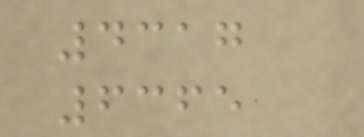4317
6365
